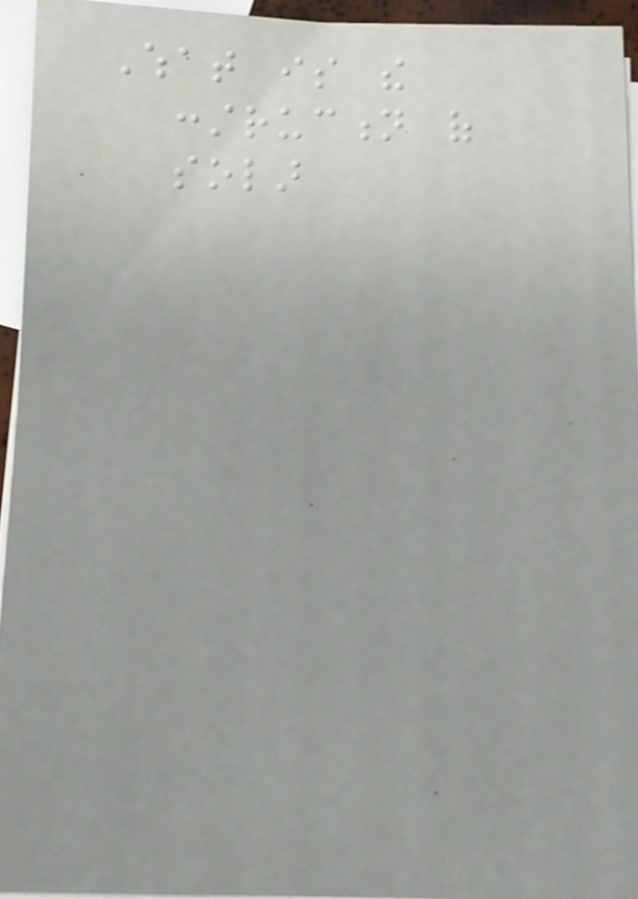What is the
construction of
solar
